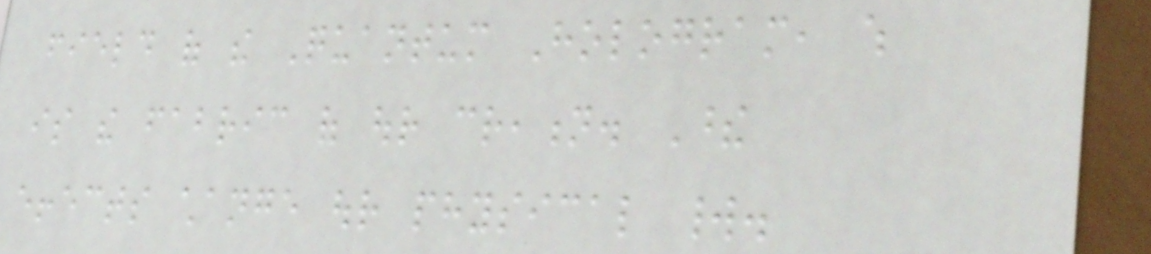field of the Quantum Hologram, which
is the fabric of our creation. These
effects change our physical world.
